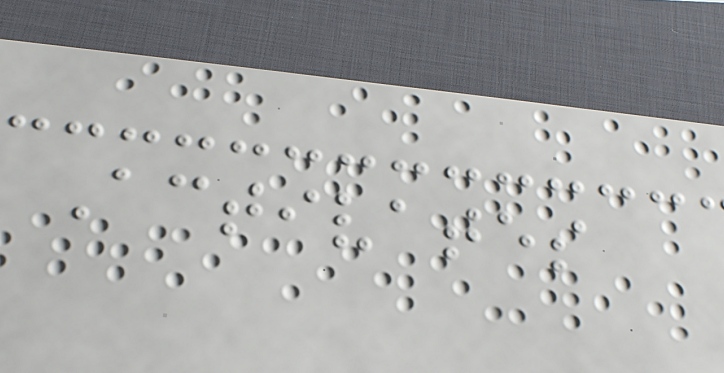Activates
